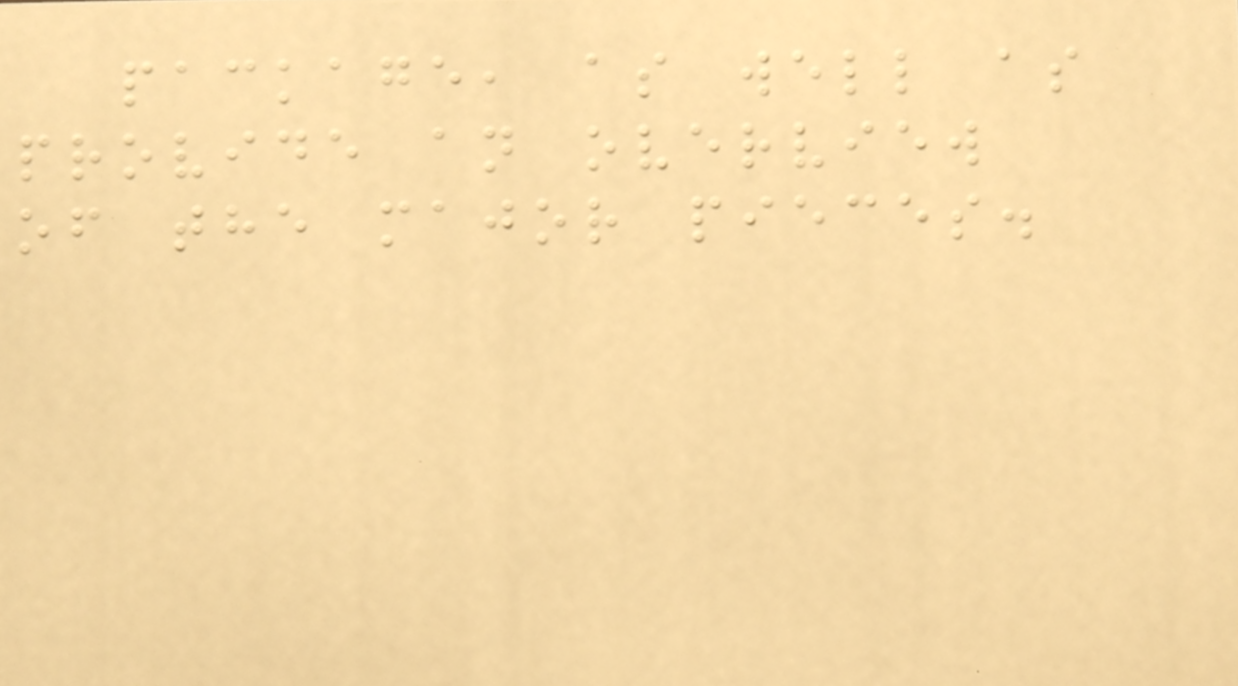package, as well as
provide an overview
of the major pieces.
